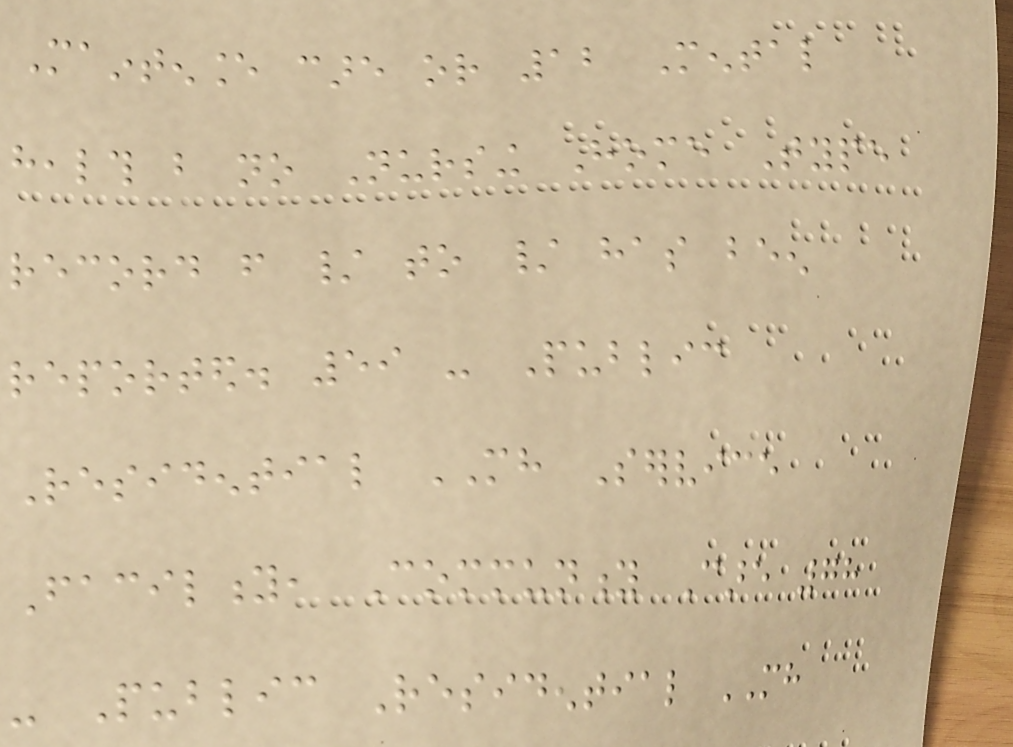Maintenance care or 12 Mental
health but no Nursing Home Type
record from / to / has been
reported. 59 - Public
Residential MH Service
Facility, Community Care 78
- Public Residential MH
